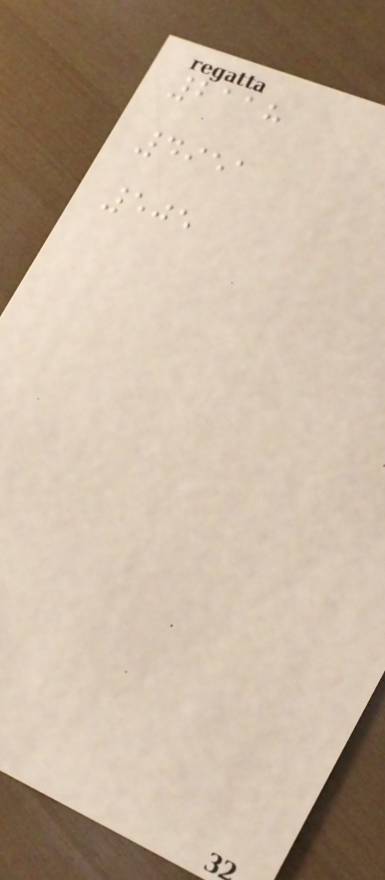2118
4951
505
